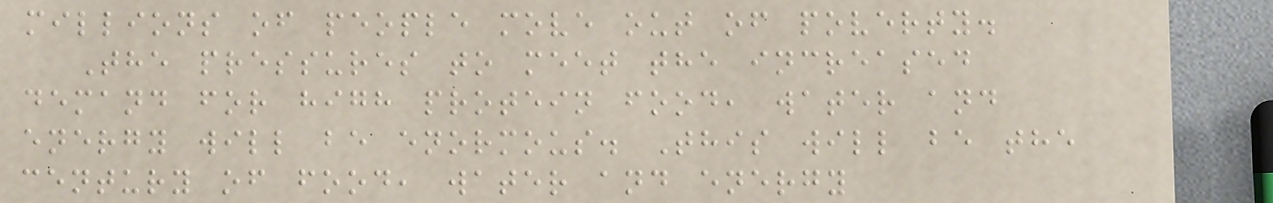millions of people move out of poverty.
The pressures to meet the increased
demand for high protein food, water and
energy will be enormous. This will be the
century of food, water and energy
